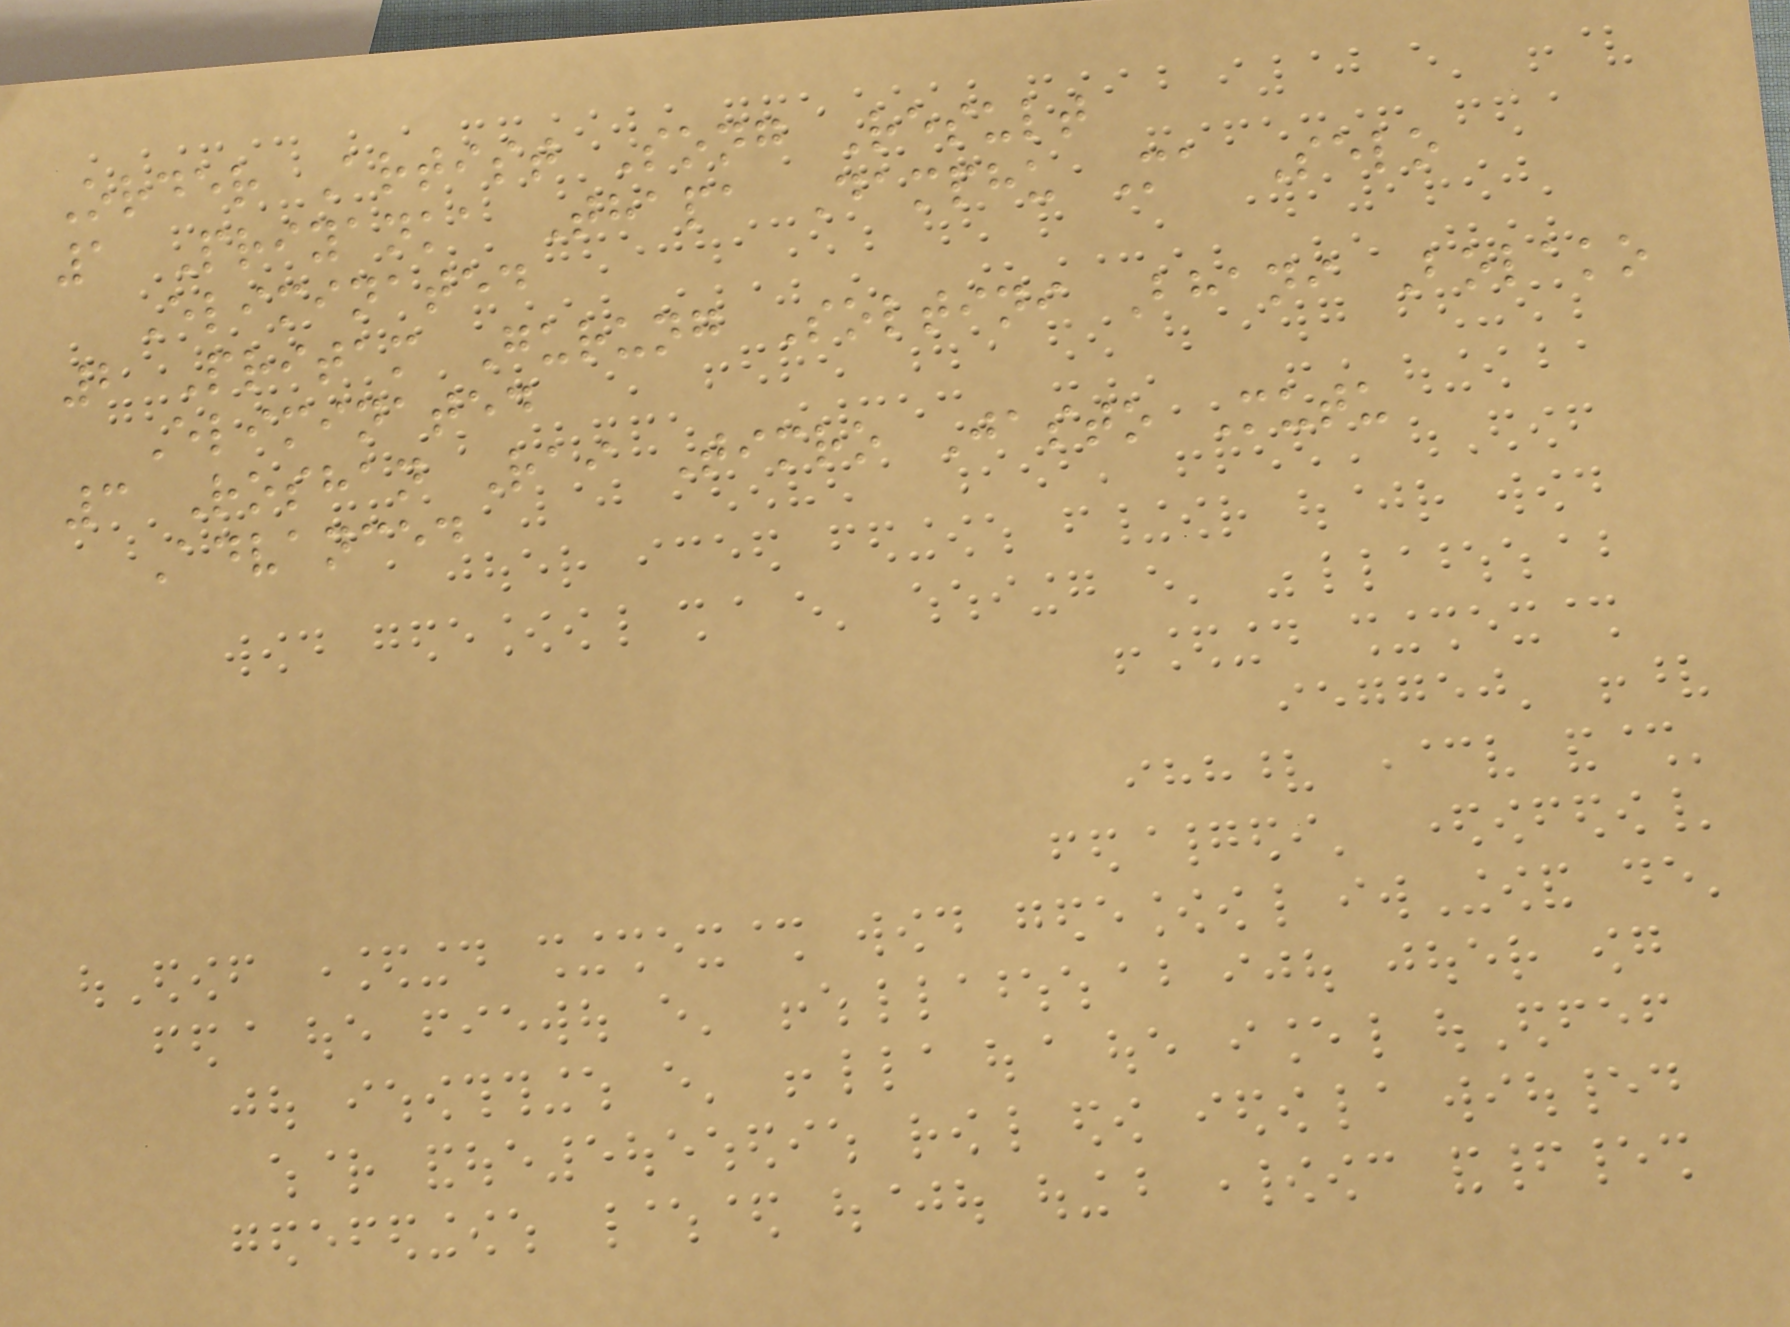Order Artist Song Result
1 Priyanka Thapa Damphu Ma Selo
Eliminated
2 Pritam Gurung Soltini Bhani Bolako
Eliminated
3 Roshan Rai Timro Jasto Mutu
Advanced
